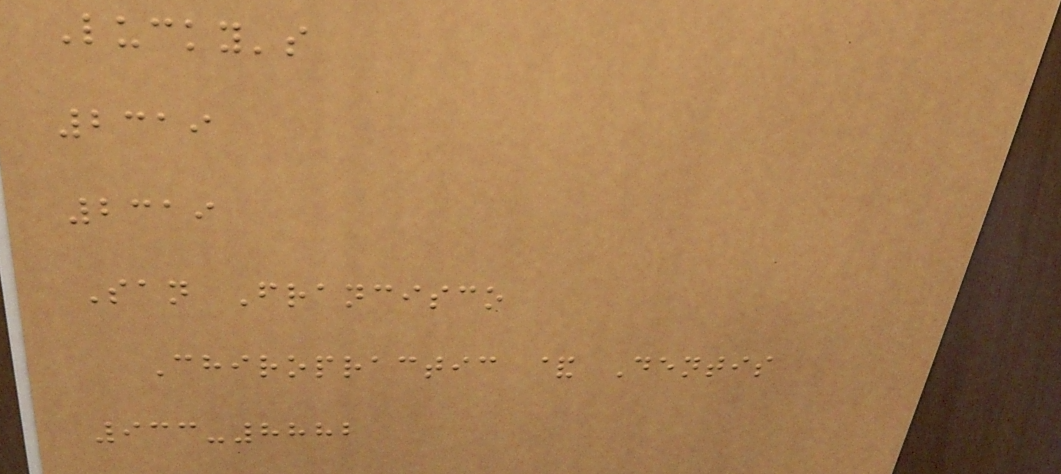Lucky's
2319
2319
San Francisco
Chiropractic & Dentis
933-8882
